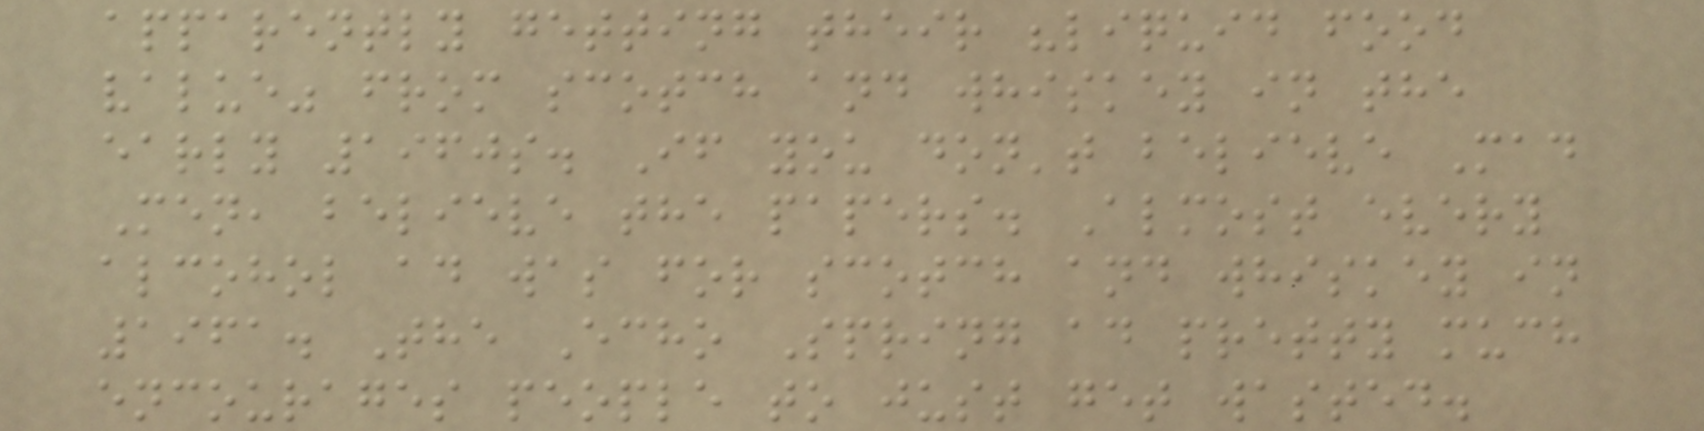apparently getting their "liquid food
value" from scotch and whiskey in the
early 1960s. If you don't believe Mad
Men, believe the papers. Almost every
alcohol ad was for scotch and whiskey in
1961. The Echo Spring ad pretty much
encourages people to just get wasted.
